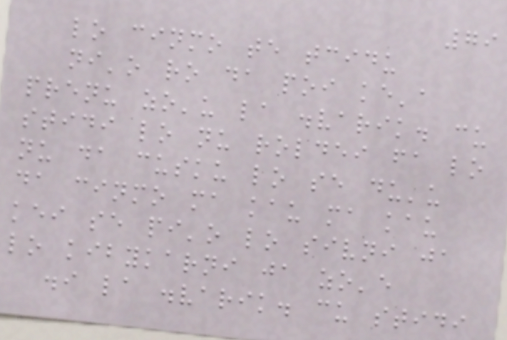79
lo cinmo te tcidu
ni'o ro da poi ke'a
prenu zo'u la .varik. cu
stidi lo nu roldei fa lo
nu da cusku lo se du'u
da cinmo ma kau ma kau
kei se pi'o lo sivni ja
lo kibykarni ja zo'e
.i la .varik. cu stidi
